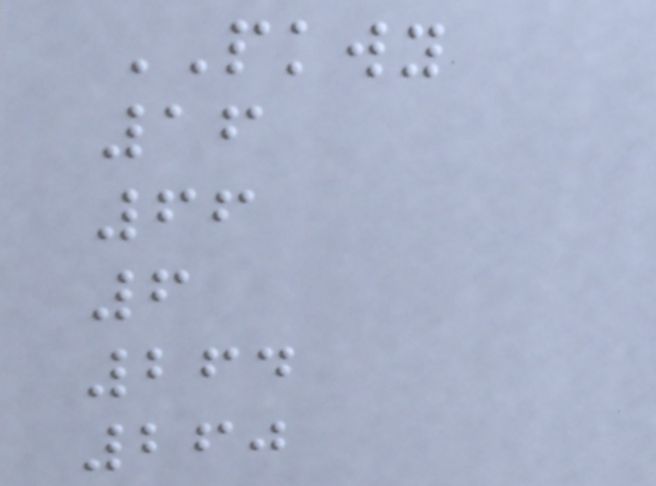PKWY
16
66
6
264
260
